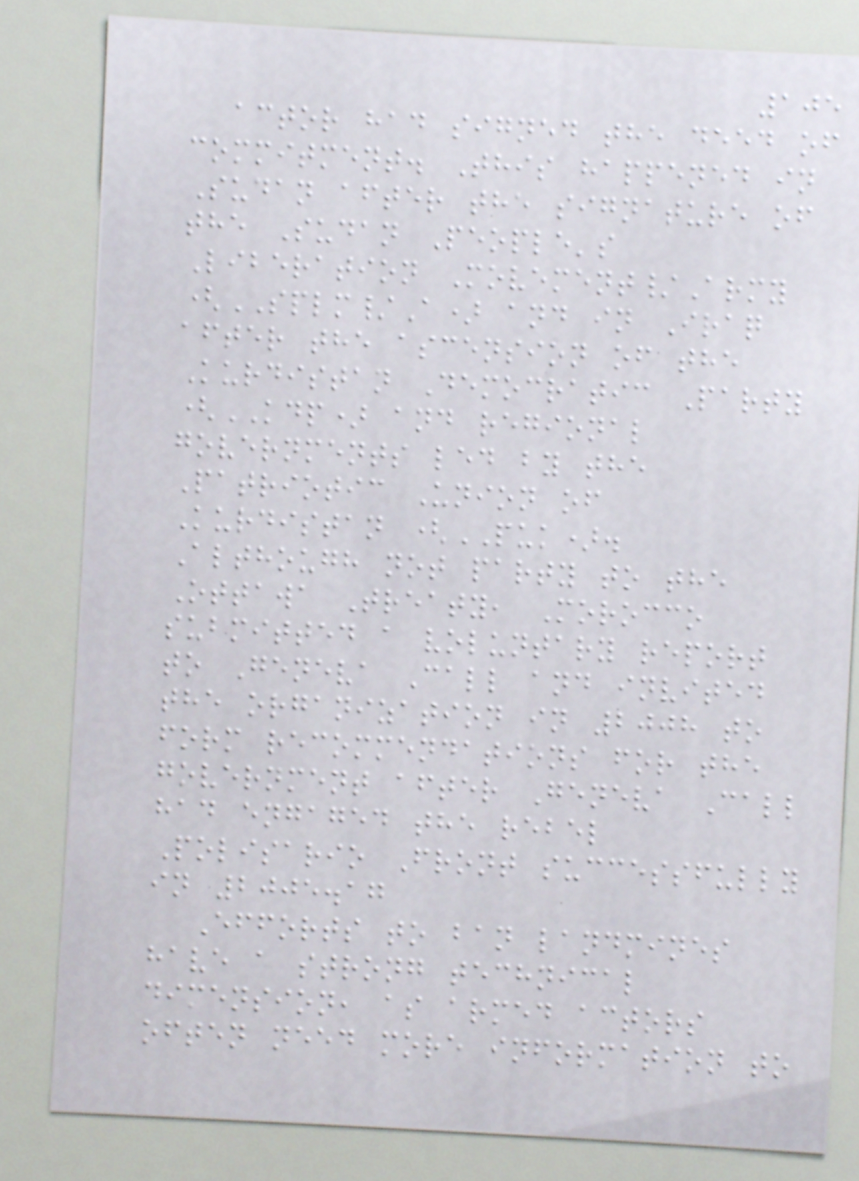105
actor had signed the deed of
commitment. This happened in
Sudan after the signature of
the Sudan People's
Liberation Movement/Army
(SPLM/A) and in Iraq
after the ascension of the
Kurdistan Democratic Party
(KDP) and regional
governments led by the
Patriotic Union of
Kurdistan (PUK).
Although not party to the
Ottawa Treaty, Morocco
submitted a voluntary report
to Geneva Call and invited
the organization in 2008 to
form recommendations for the
government after Geneva Call
had engaged the rebel
Polisario Front successfully
in 2005.17
Efforts to ban landmines
have a strong technical
dimension, as armed actors
often need more information to
